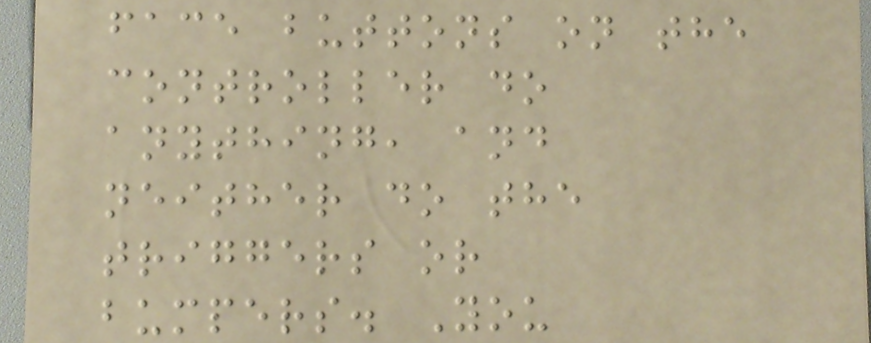face buttons on the
controller do
anything, and
neither do the
triggers or
bumpers. You
